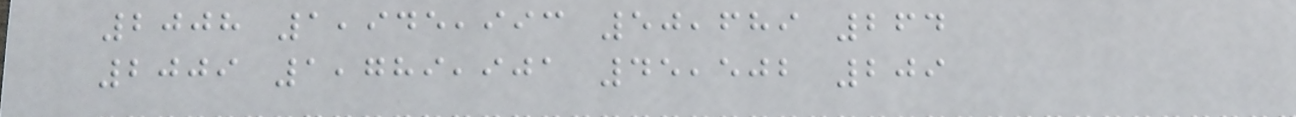2008 1,945,993 50,689 264
2009 1,789,901 45,502 209
